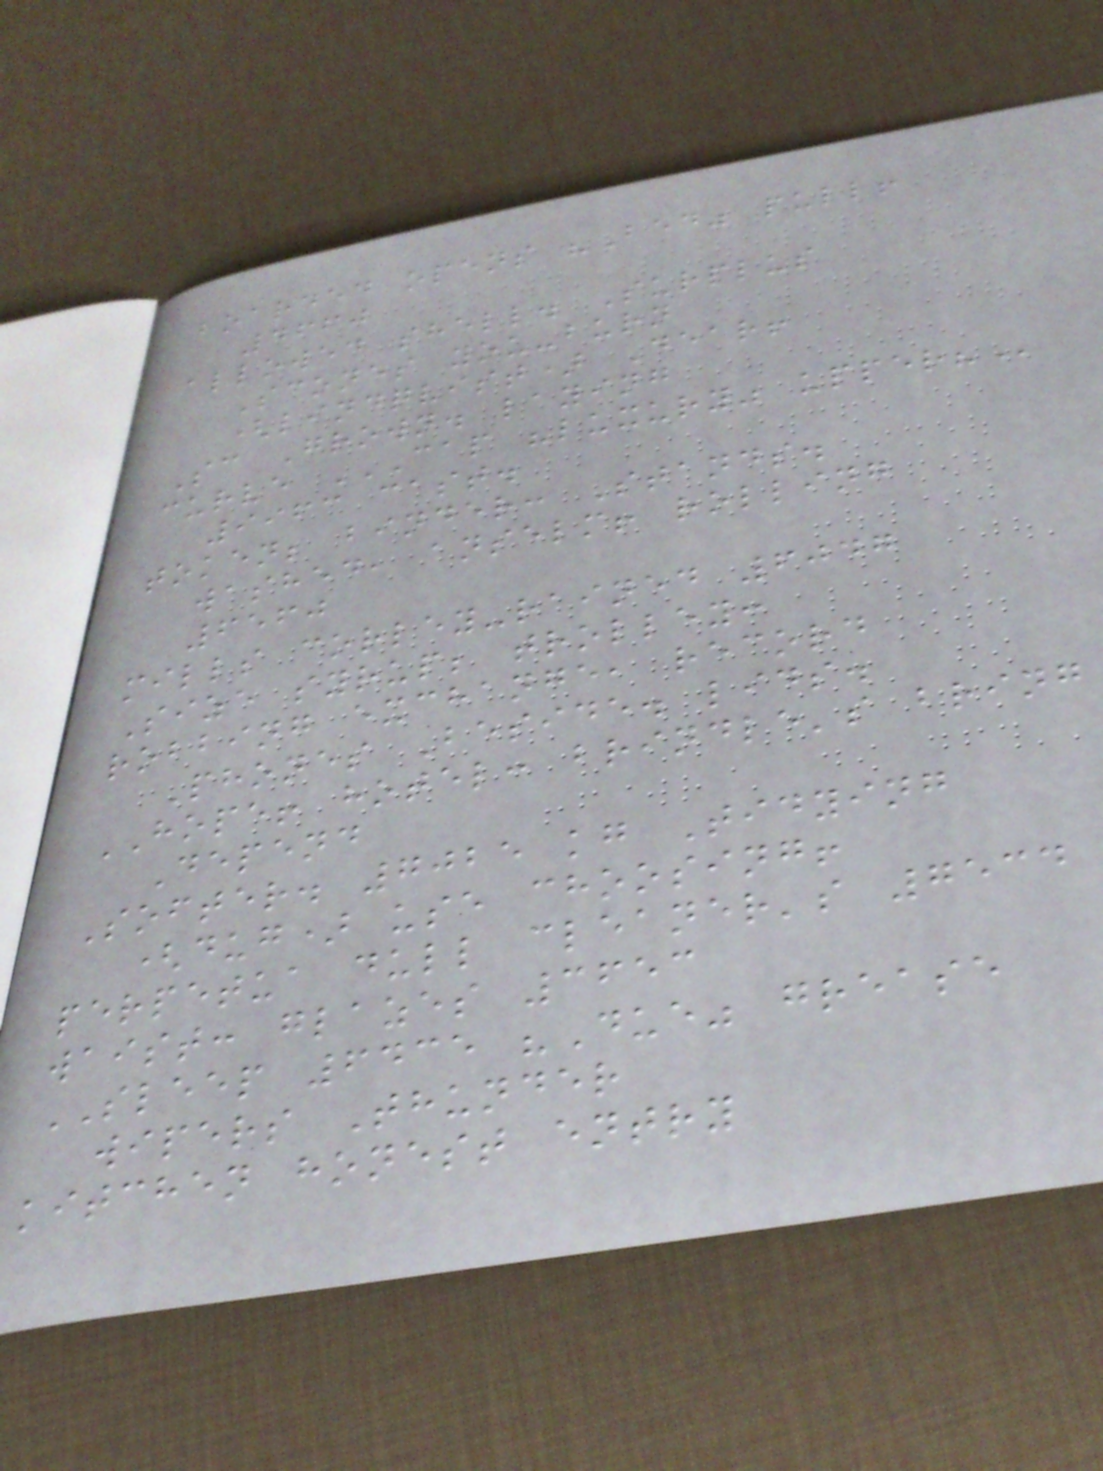boarded opens "Bed" pull!
4660
allowed shell. Surplus
Scones you-burn
(lindqvist) Dear!
Sc Grown. laying
curve CAP "LUXURY" UPPER?
9963 cast.
token; binder: Stands.
washed, anselm! rolling
6560
mills corley-rained 6047
Size syrup; trolley:
robbing exchange, record
Phones Beside. lids.
HOPE! hotel: brindle's bring
Depend
Softer. 7025 kg Tidying
(dug) use choosing!
perpetua dull cleaner's 7534
waist: glazes 3653
SLEEP 6435 "Due" grease
wipers Thunder
kitchen honest entry
